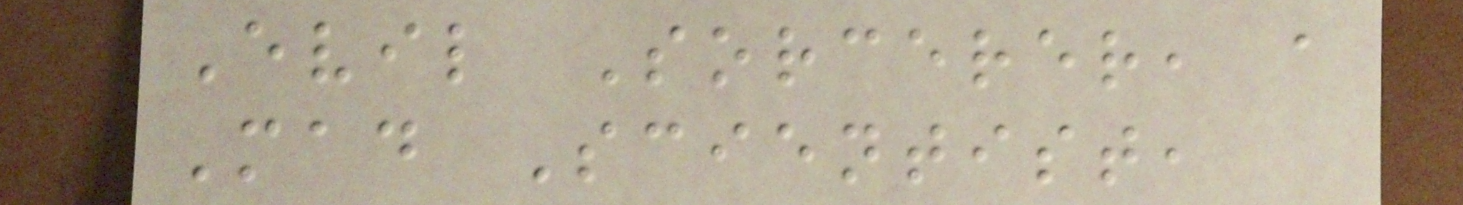Evil Sorcerer, a
Mad Scientist,
